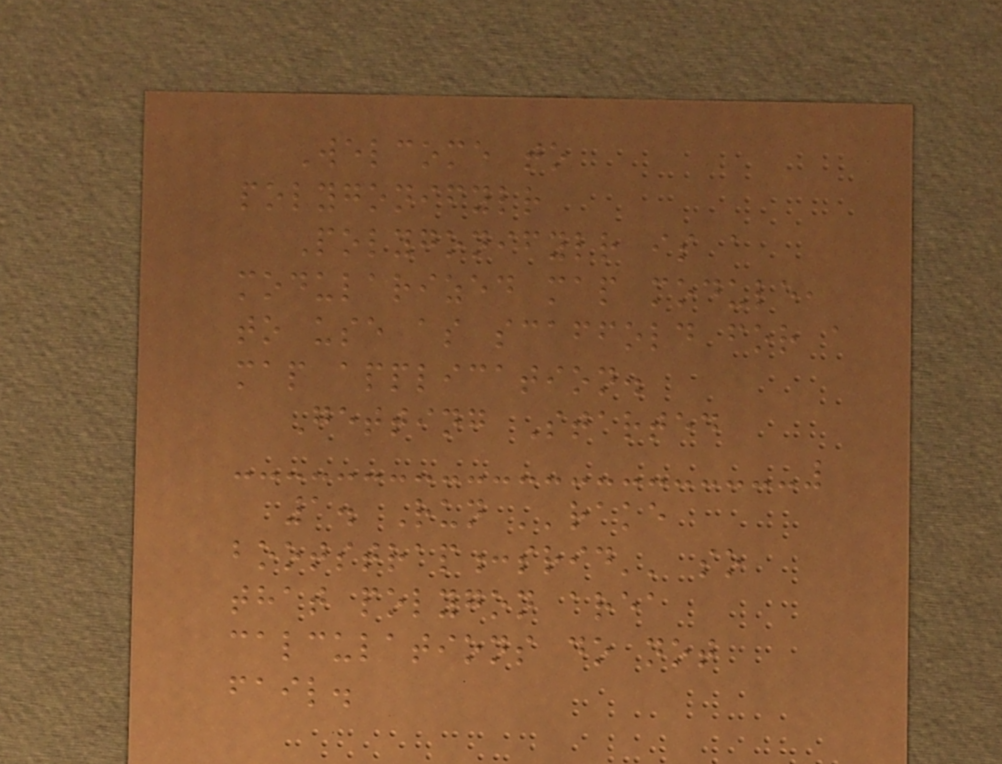Welcome to
polygonifylr
Polygonifylr is a
modularized map module,
to use as scaffold for a
map application.
Getting Started
1. Run ''rake
bootstrap:srid'' so
that polygon area
calculations do not
fail.
